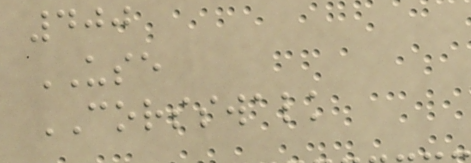400
USE
CORSSWALK
